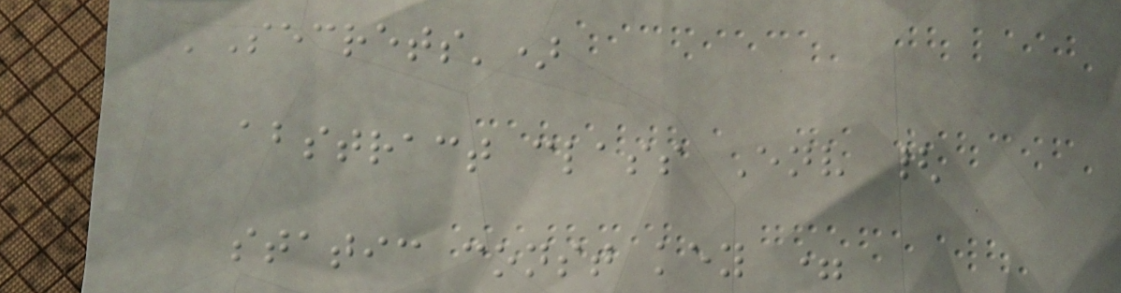'Secrets')
abstract class Env {
static const key =
